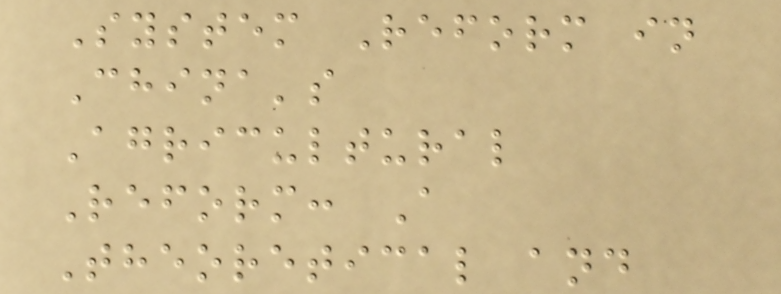System Reform in
China's
Agricultural
Reform: A
Theoretical and
